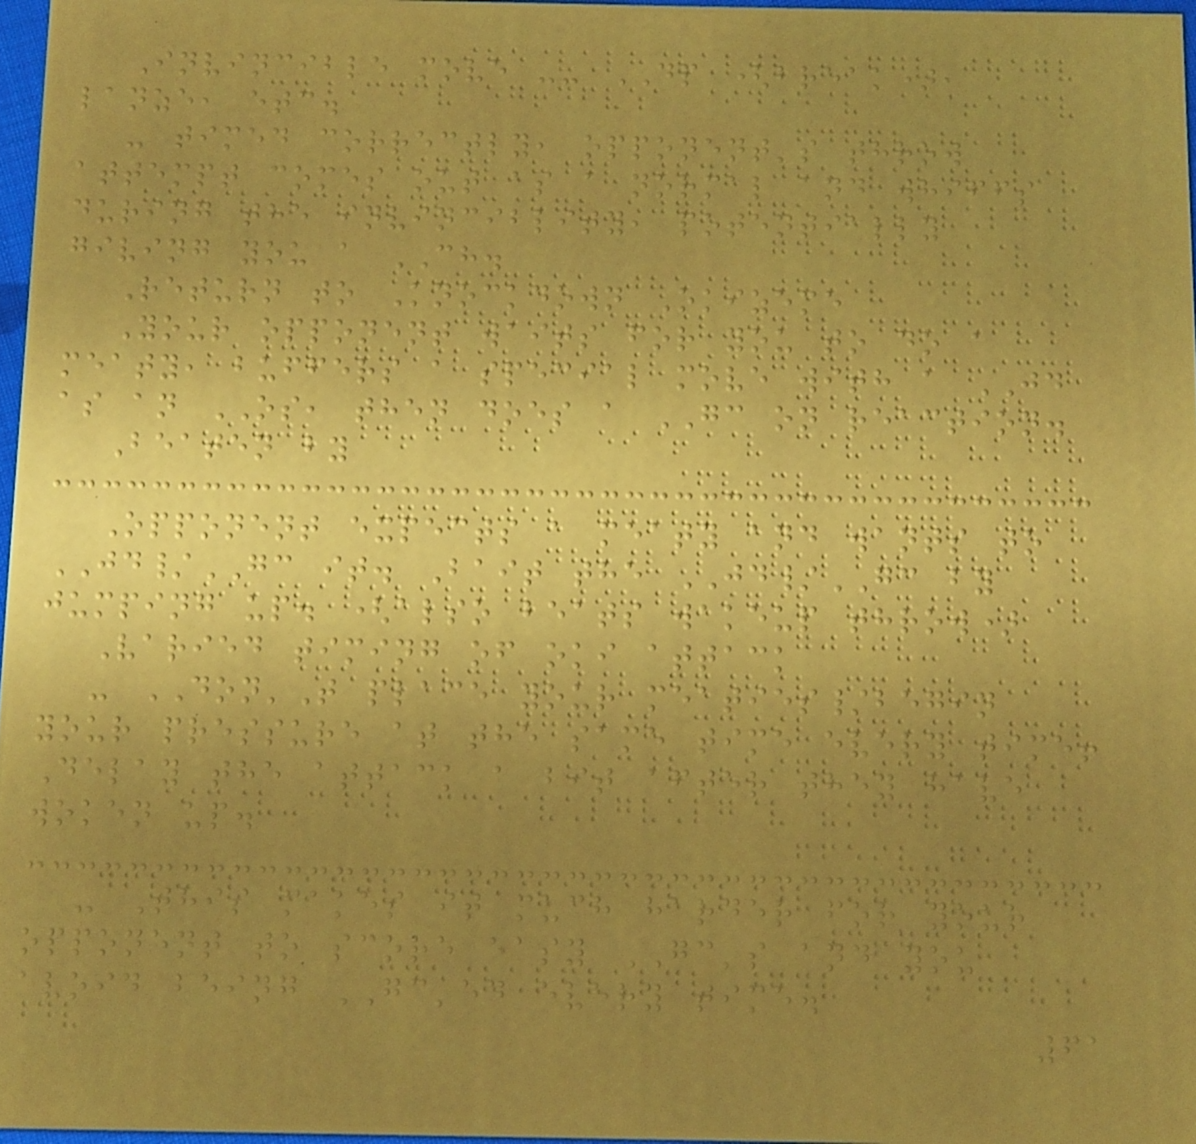Invincible move -- DP (break),
lanze, etc.
- timed correctly, opponent's throw
attempt comes out as a normal and whiffs
during the invinciblity, potentially
giving you a CH.
Return to Knockdown Okizeme
Your opponent waits for you to do a
meaty, buffers a special move with a JD
as an OS, then does a GC on reaction.
Beaten by
Opponent expects a meaty and wants to
JD/GC it. Bait the JD/GC by
jumping up. (also beats wakeup throw)
Varied timing of oki attack
- DON'T place your meaties/begin
your pressure at the same time every time!
Delay the attack a bit after they have
woken up.
- This makes it much harder for your
opponent to score easy GC's and you
avoid being GC'ed every time.
61
